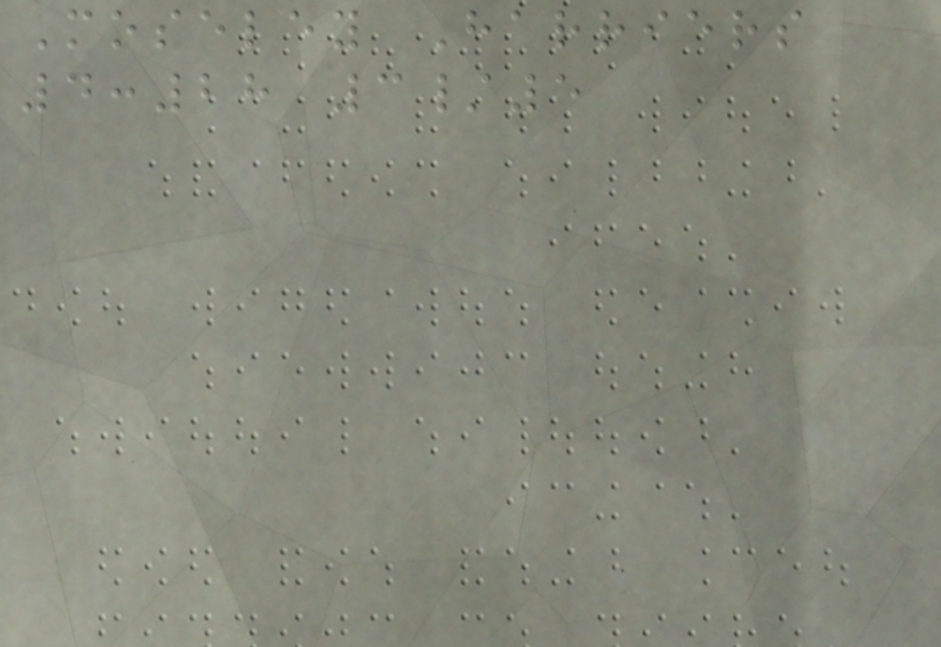Moseley Harriers
4:28 3/5
